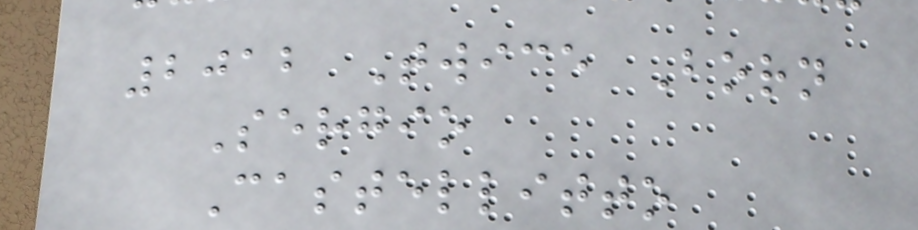2012 Twice Born
Sergio
Castellitto
